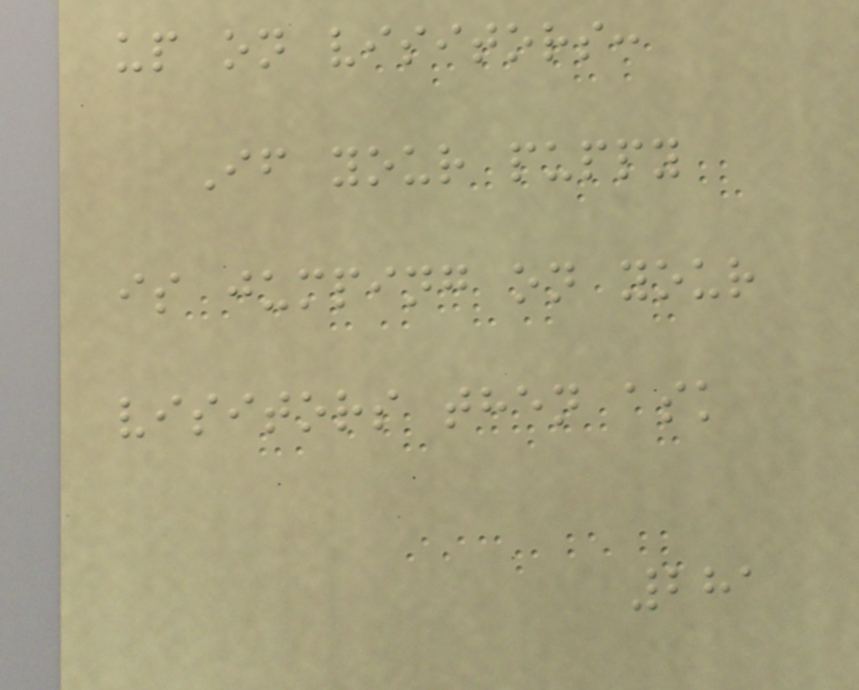up on visitors:
If your puppy
is jumping on your
visitors then ask
281
